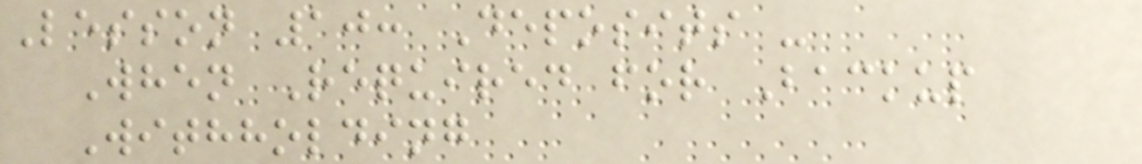Lesson 10: Deposits -
When Required for Backup
Withholding
